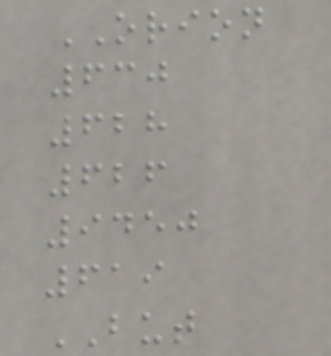ORION
630
628
626
9450
619
BUT
